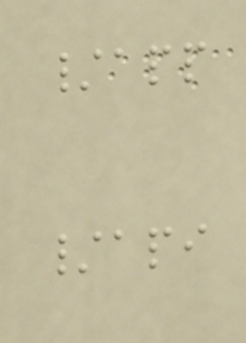/app
/api
